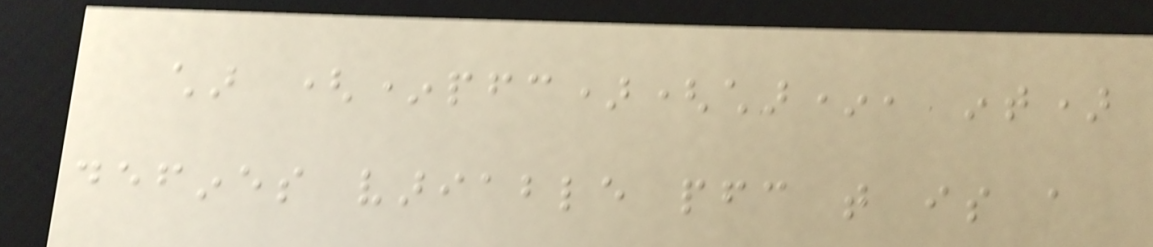char (*pfc)(char*, int)
defines variable pfc that is a
